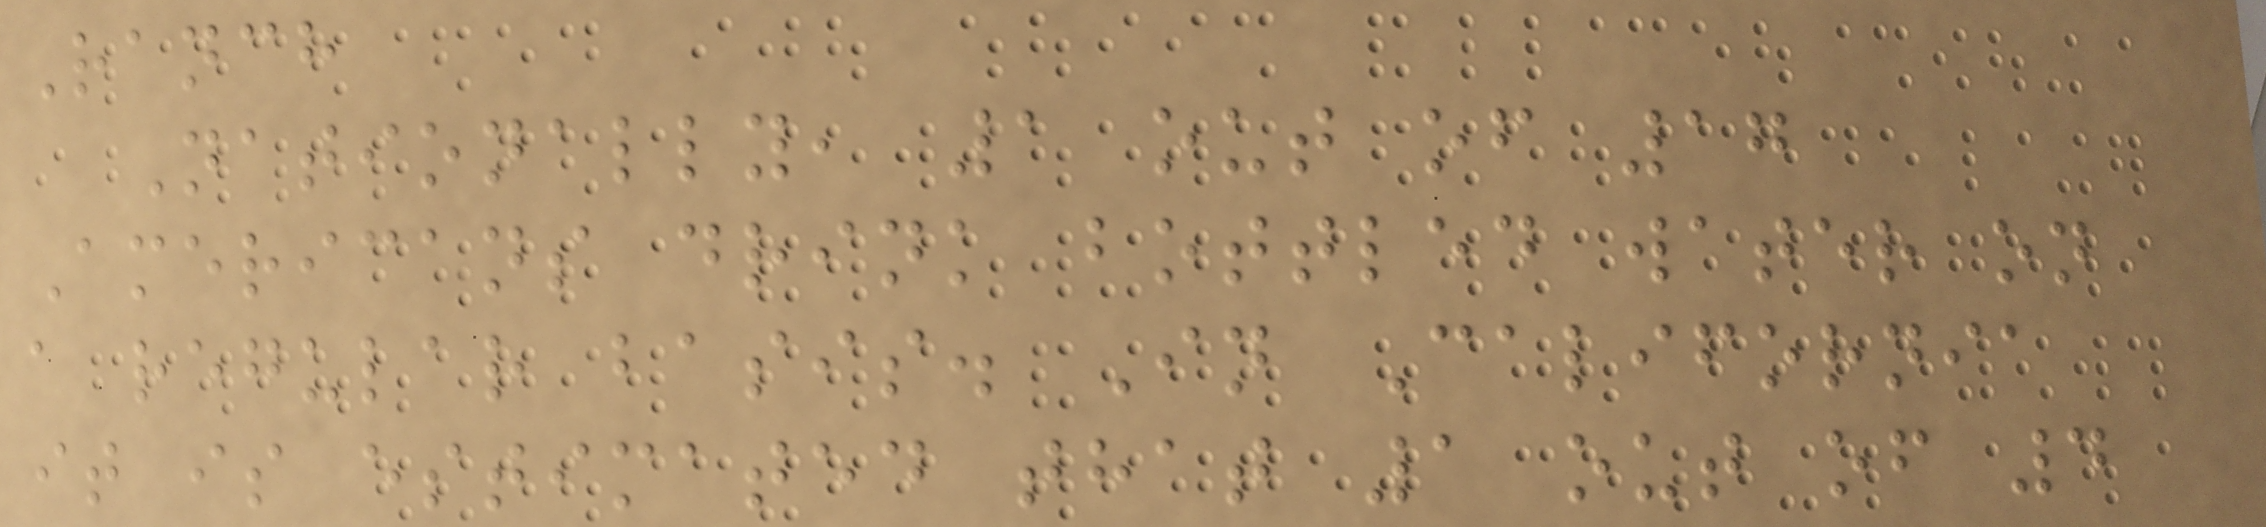Ranch
Nationally, 1 out of 17
Americans drink bottled water on
a regular basis. In California
it is estimated that 1 out of 4
